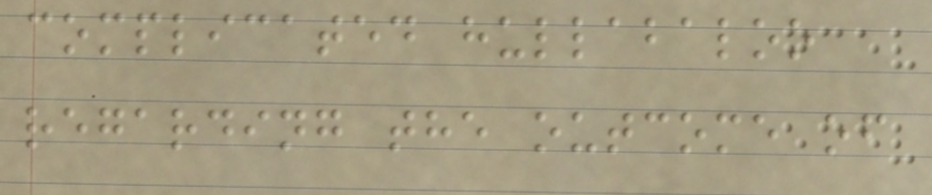complicated hullabaloo
regarding the outcome of
